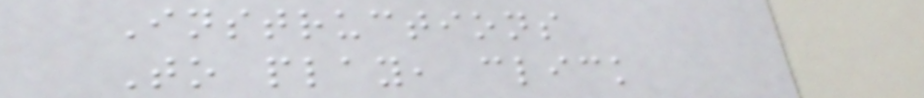Instructions
To play, click
